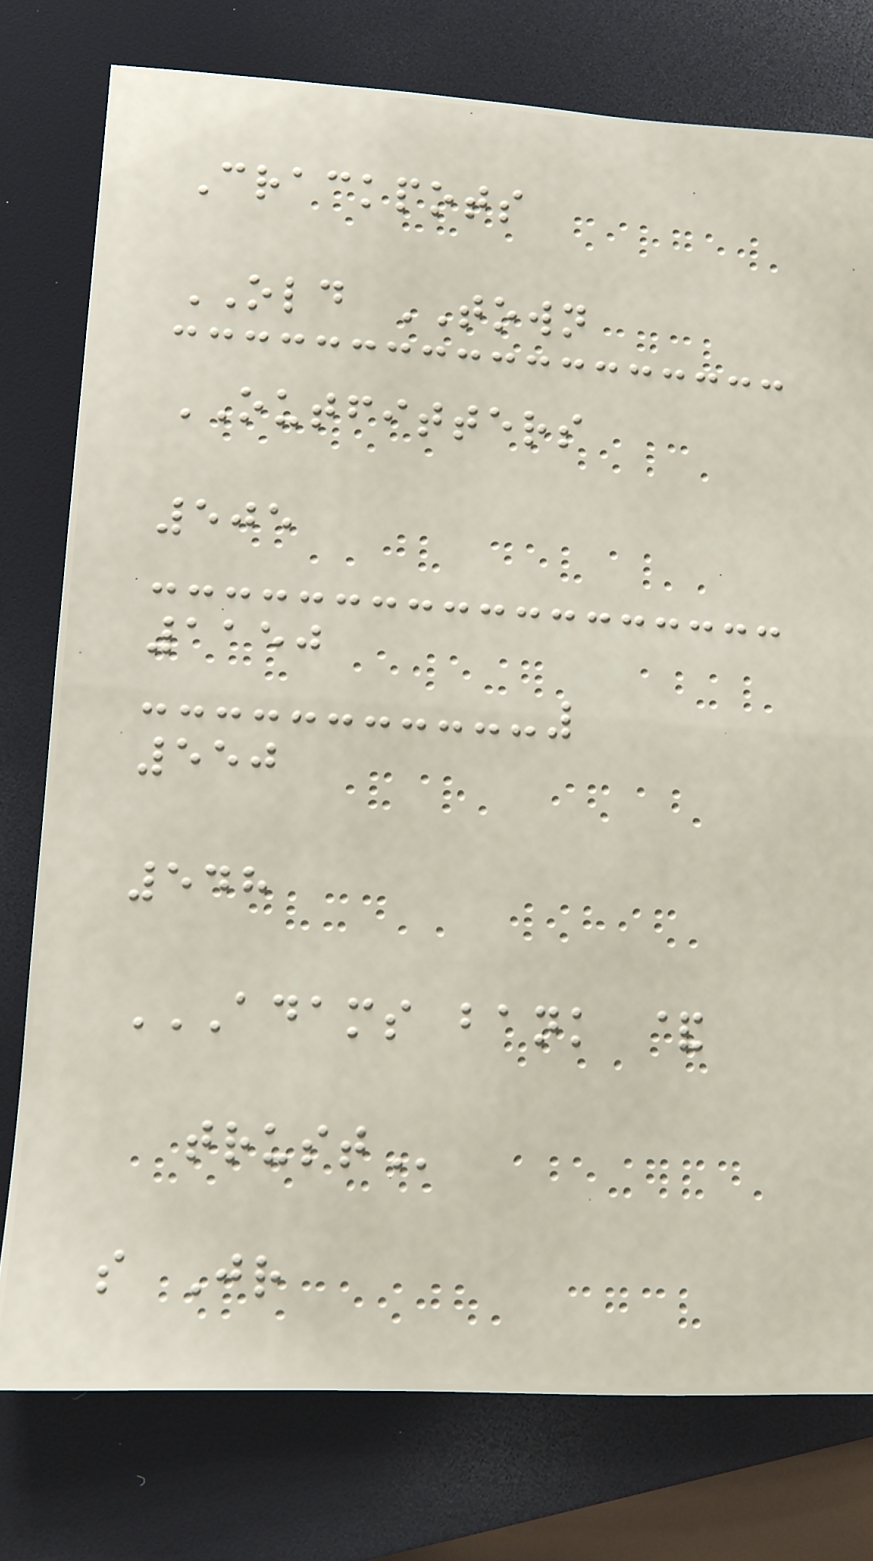Crackpots
OLD TOWN
OUTFITTERS
505
1150
550
548
ADAMS BANK &
TRUST
s Jr
